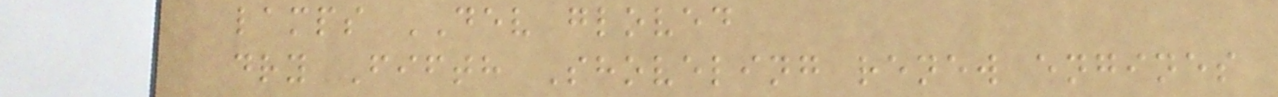lamps DEV gloved
dry Fifth Shoveling renew engines
